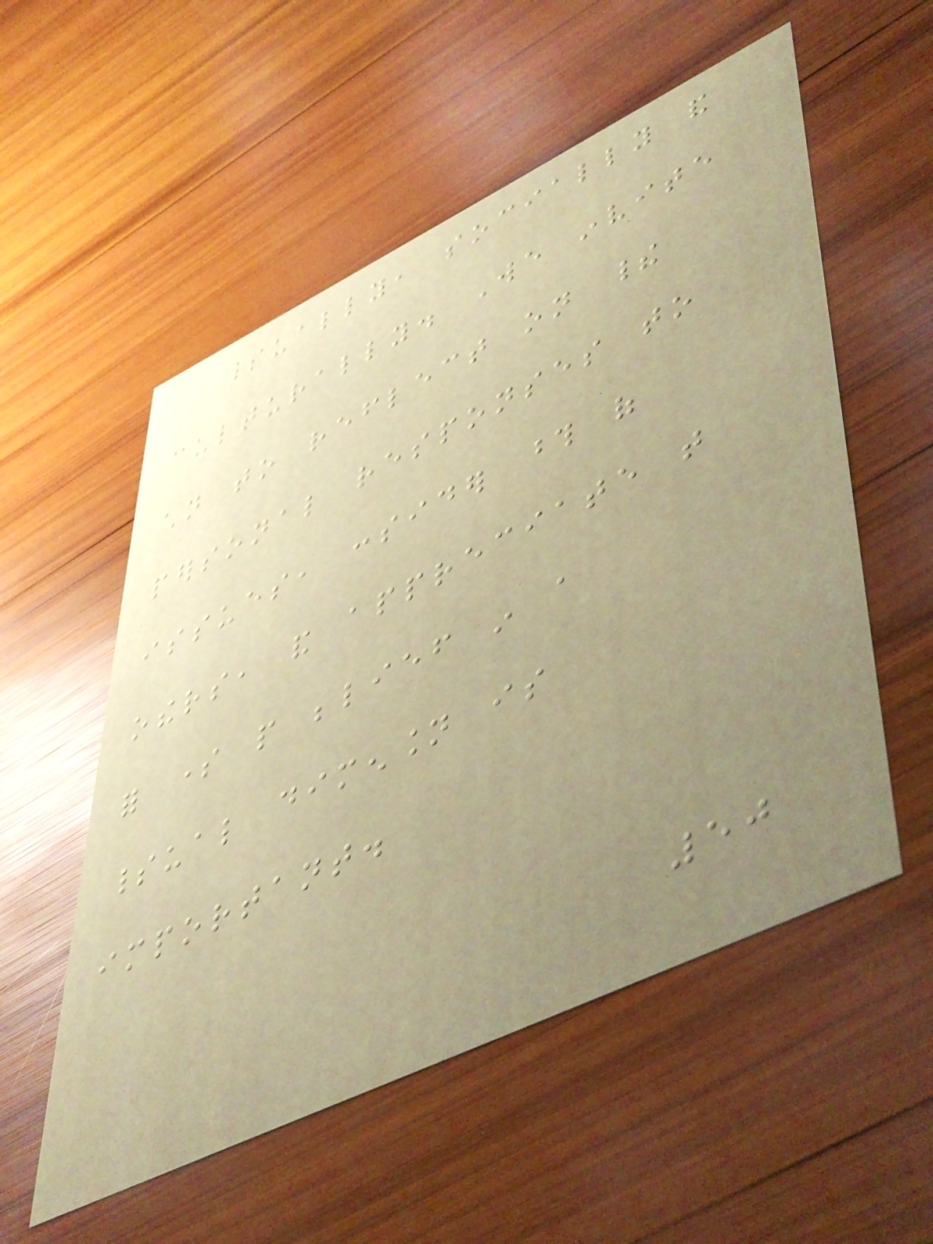spiritually, socially and
culturally. We invite
children to reflect on their
personal responses to
issues, consider those of
others, and appreciate that
for some people belief in a
spiritual dimension is
important.
50
